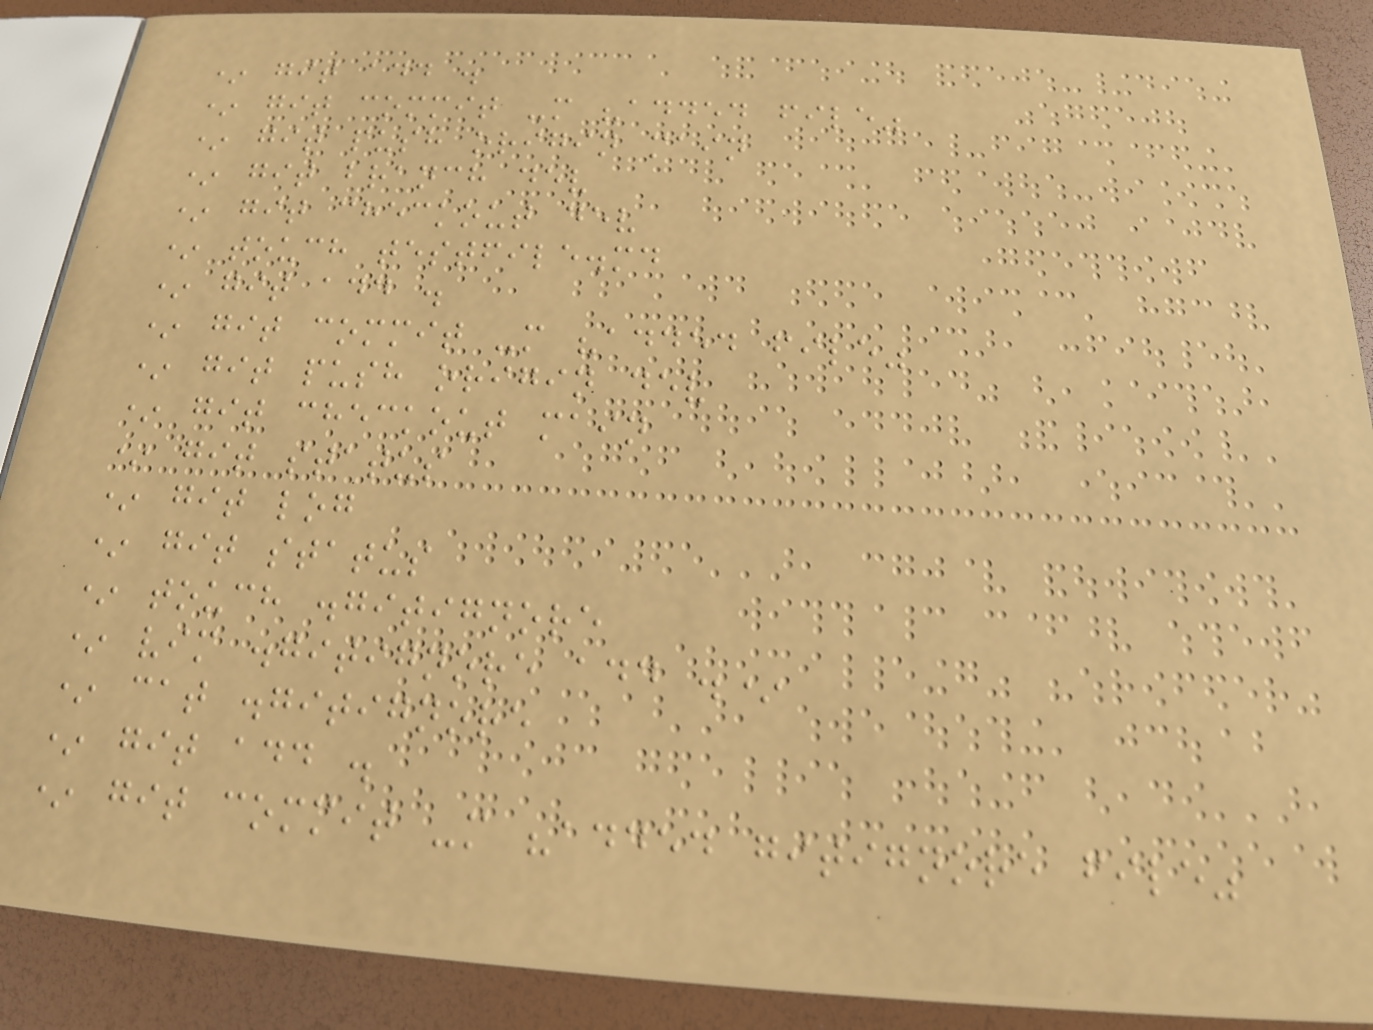* git add .
* git commit -m "added file"
* git push origin main
* git branch dev
* git checkout dev
* touch testfile.md
* git add .
* git commit -m "added file"
* git push origin dev
* git checkout main
* git status
* git log
* git status
* touch .gitignore
* vim .gitignore add .*
* cat .gitignore
* git add .
* git commit -m "added gitignore file"
